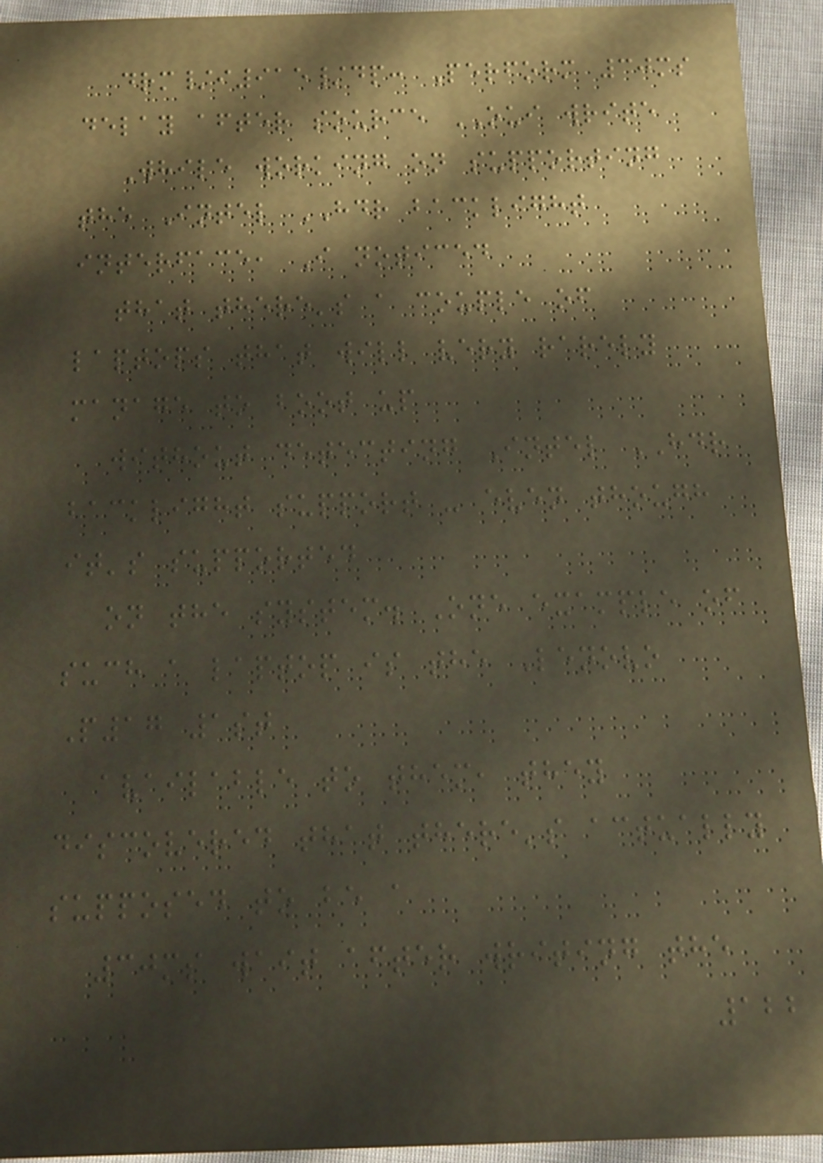drm/i915/dp: Perform 30ms
delay after source OUI write
While working on supporting
the Intel HDR backlight
interface, I noticed
that there's a couple of
laptops that will very rarely
manage to boot up
without detecting Intel HDR
backlight support - even though
it's supported
on the system. One example of
such a laptop is the Lenovo
P17 1st
available to them, they
discovered that there's actually
supposed to be a
30ms wait after writing the
122
